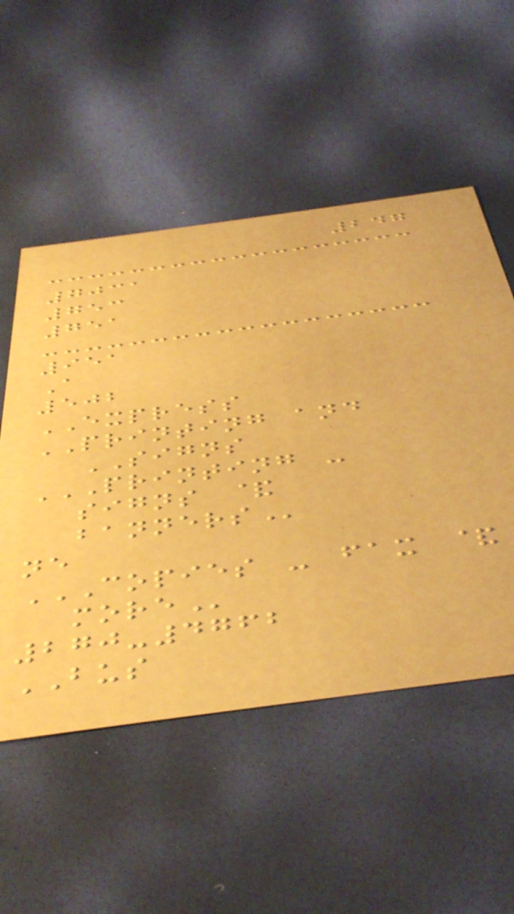247
7031
753
751
951
A
502
EXPRESS
PRINTING and
SIGNS
PRINTING -
SIGNS &
BANNERS
ne
COPIES - FAX &
MORE
270-4762
BUS
